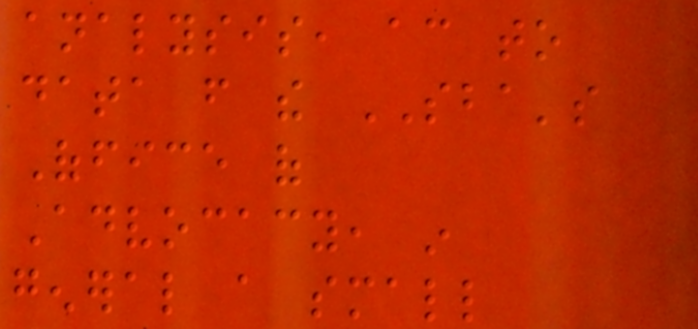analysis, according to
data from the SBA's
Office of
Advocacy, in
general a small
